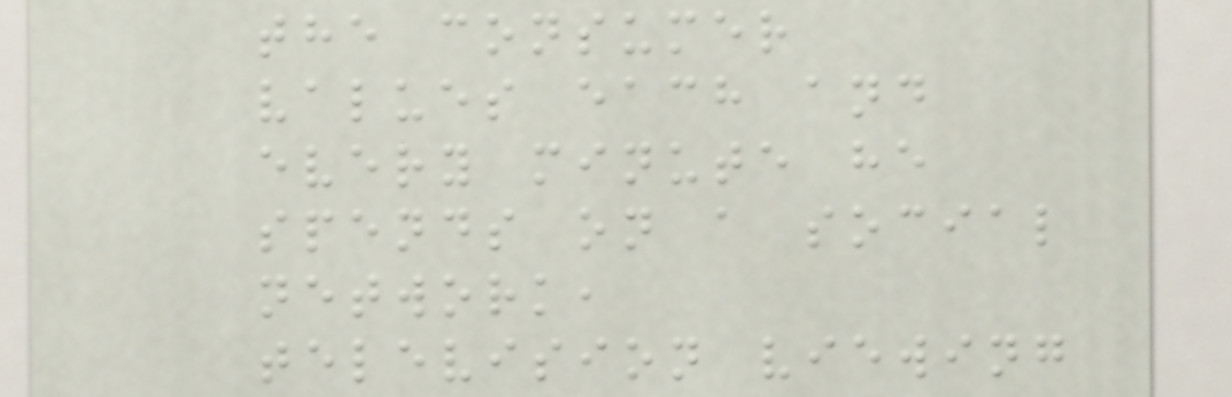the consumer
values each and
every minute he
spends on a social
network,
television viewing
